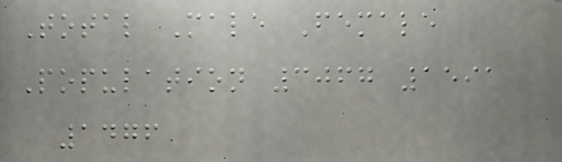Total Male Female
Population 3067 1591
1476
